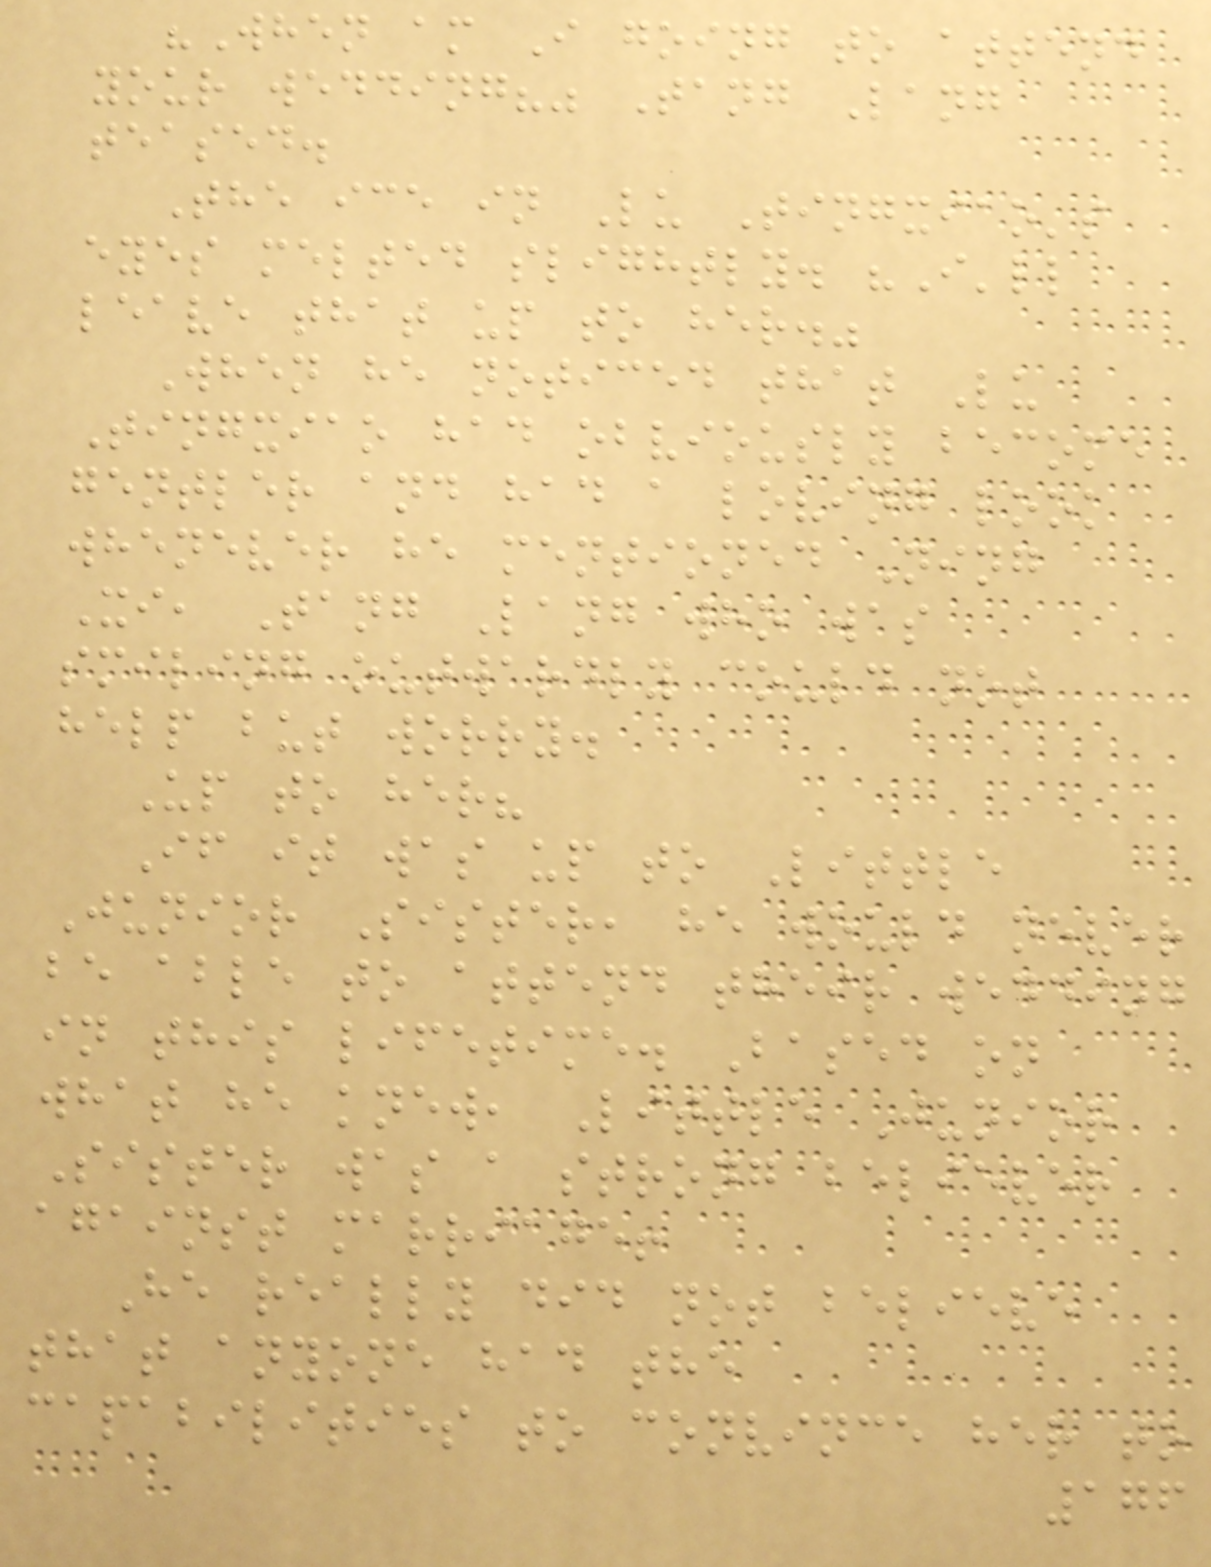"When am I going to attend
your wedding?" Tang Lang
teased.
The ice in Lu Tingxiao's
eyes melted slightly. "I'll
leave that up to her."
When he noticed that Lu
Tingxiao had obviously become
gentler and had a loving look
whenever he mentioned Ning
Xi, Tang Lang who was
smiling outwardly could not
help but worry.
Up to her?
If it was up to Little
Junior Sister, he would never
be able to attend their wedding
in this lifetime. Based on
what he knew, Little Junior
Sister was a strong believer
against marriage!
He really did not believe
that anyone had the
capabilities to convince her to
176
